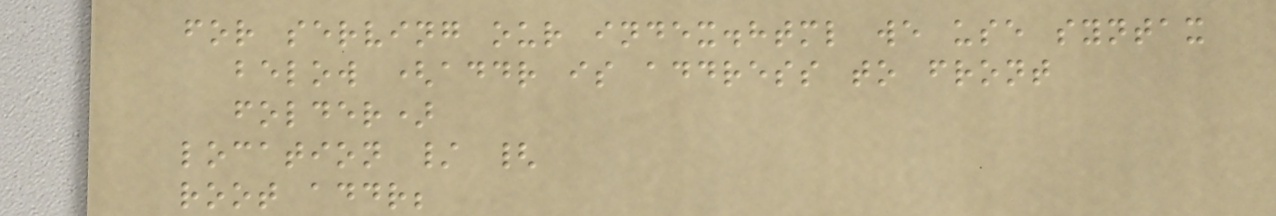for serving our index.html we use syntax
below (addr is address to front
folder)
location / {
root addr;
